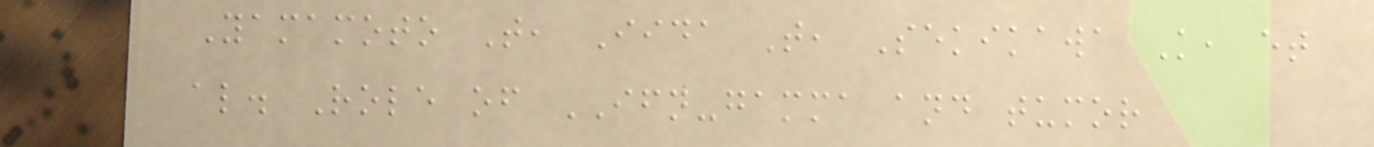Yamamoto T, Iida T, Sekikawa K, et
al. Role of IFN-gamma and tumor
